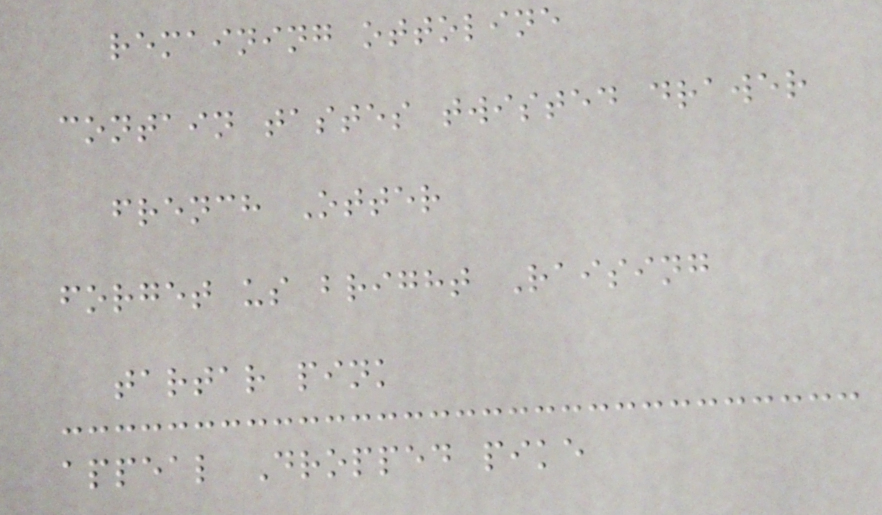remaining ottoline
contain tastes twisted drawer
french Otter
forget us bright Raising
tartar pink
appeal Dropped pike
